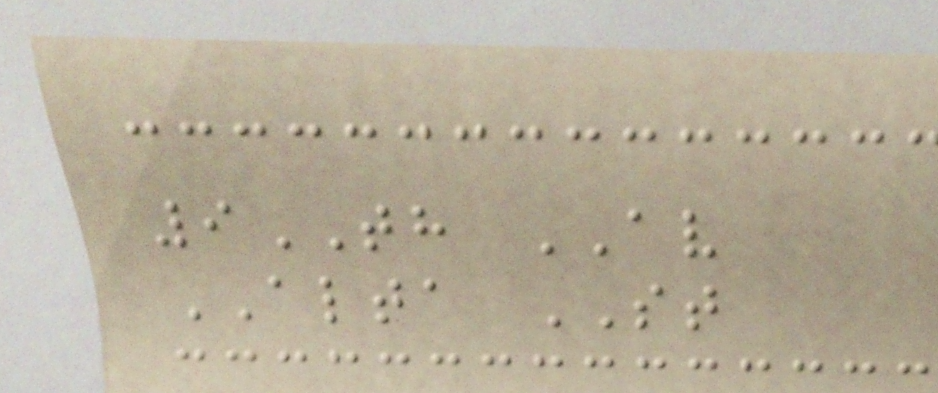9TH AV
ALTA ST
